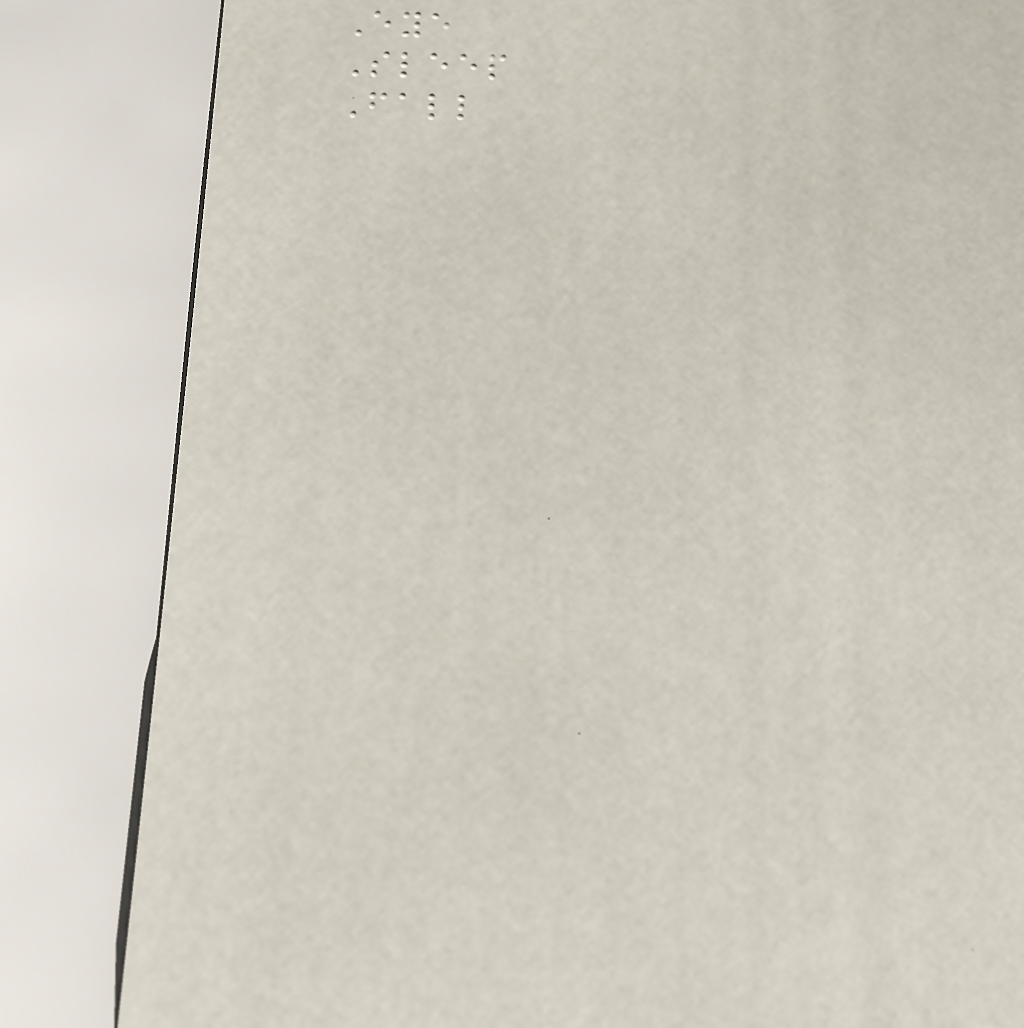Eye
Sleep
Fall
